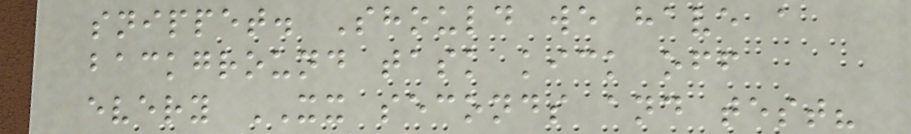snippet. Should we have a
background task kick off
every XX seconds and test?
